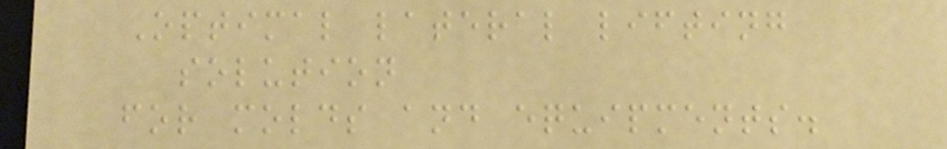Optimal lateral lifting
solution
for molds and equipments.
